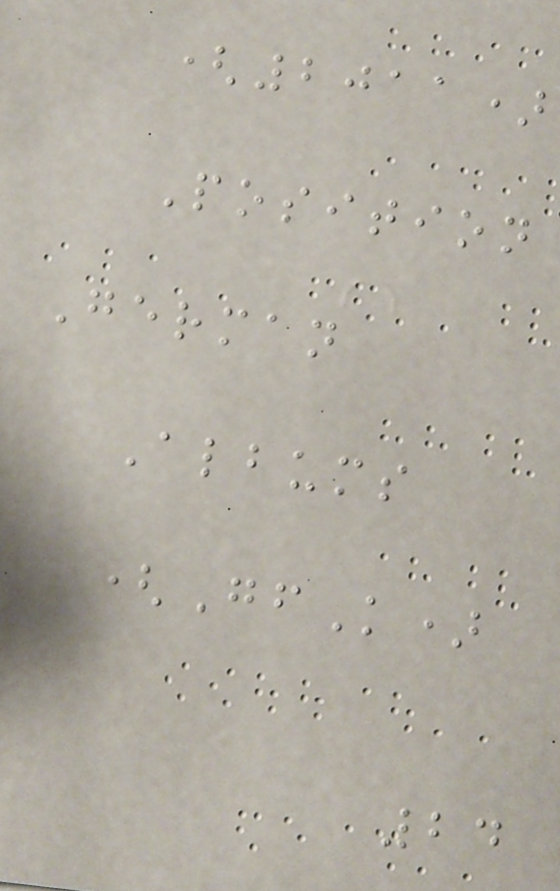(2011)
Position
German
Albums
(GfK)
24
